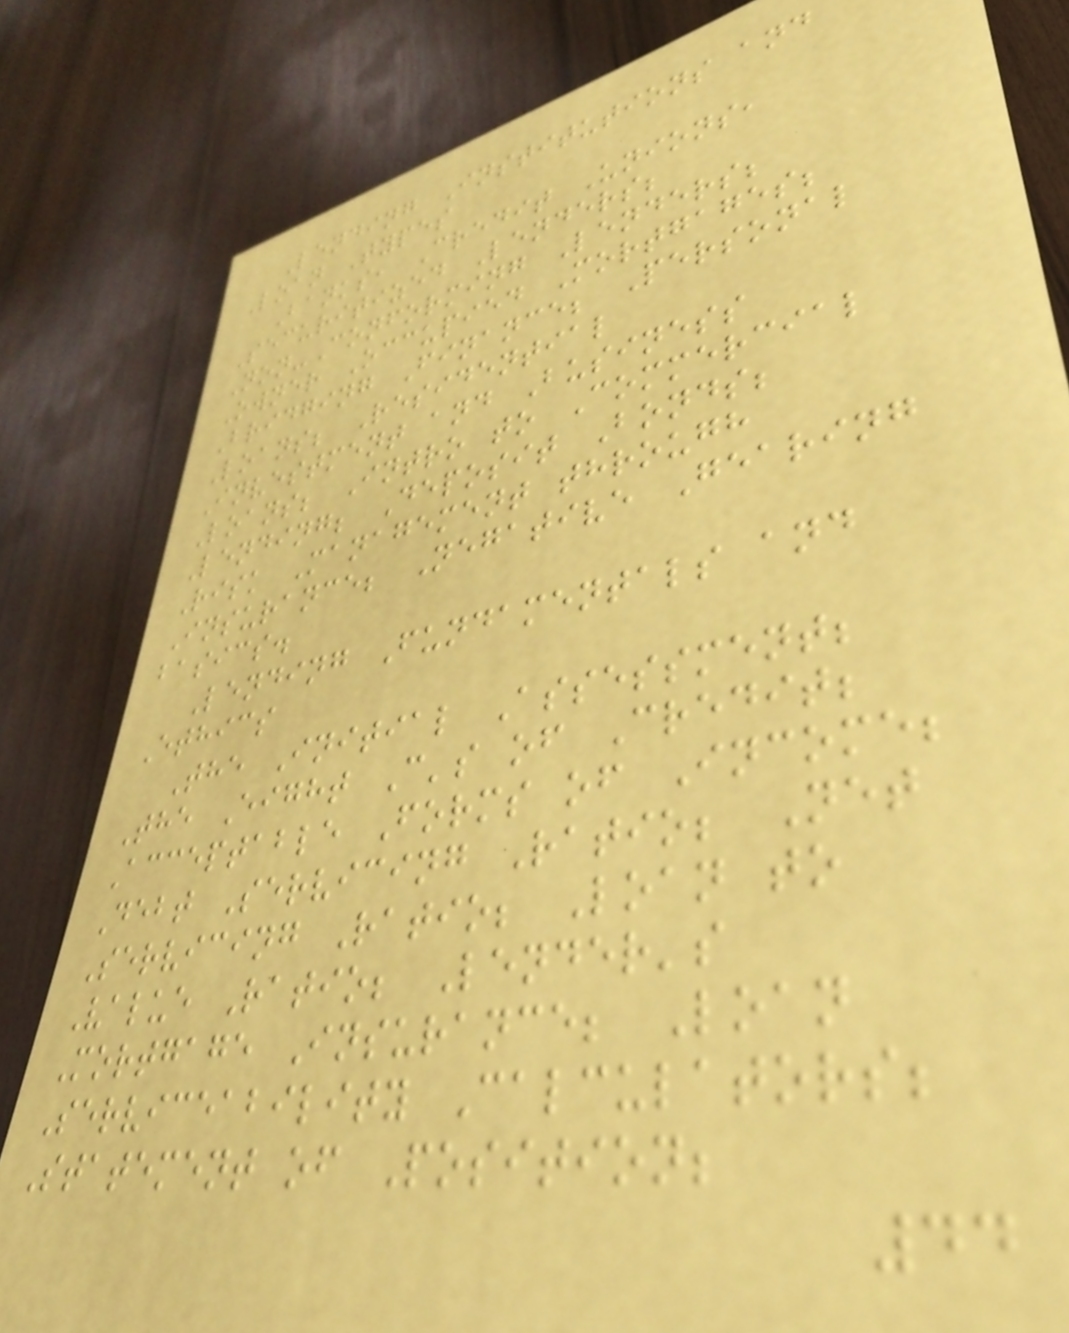Lending Institutions and
Loan Types
Banks, Credit Unions,
Securitized Lenders;
Non-Conforming Lenders;
Owner Occupied Mortgages;
Bridging Finance; Personal
Loans; Residential
Investment and Business
Loans; Intro to Commercial
Lending; Deposit Bonds;
Risk Management through
Insurance; Negative Gearing
basics.
Lending Fundamentals and
Ethics
The Initial Assessment;
The Eight C's of Credit;
Acceptable Forms of Income;
Debt Servicing Ratio; Net
Servicing Ratio; Loan to
Value Ratio; Lender's
Mortgage Insurance; Loan
Serviceability Calculators;
Statement of Position;
44
